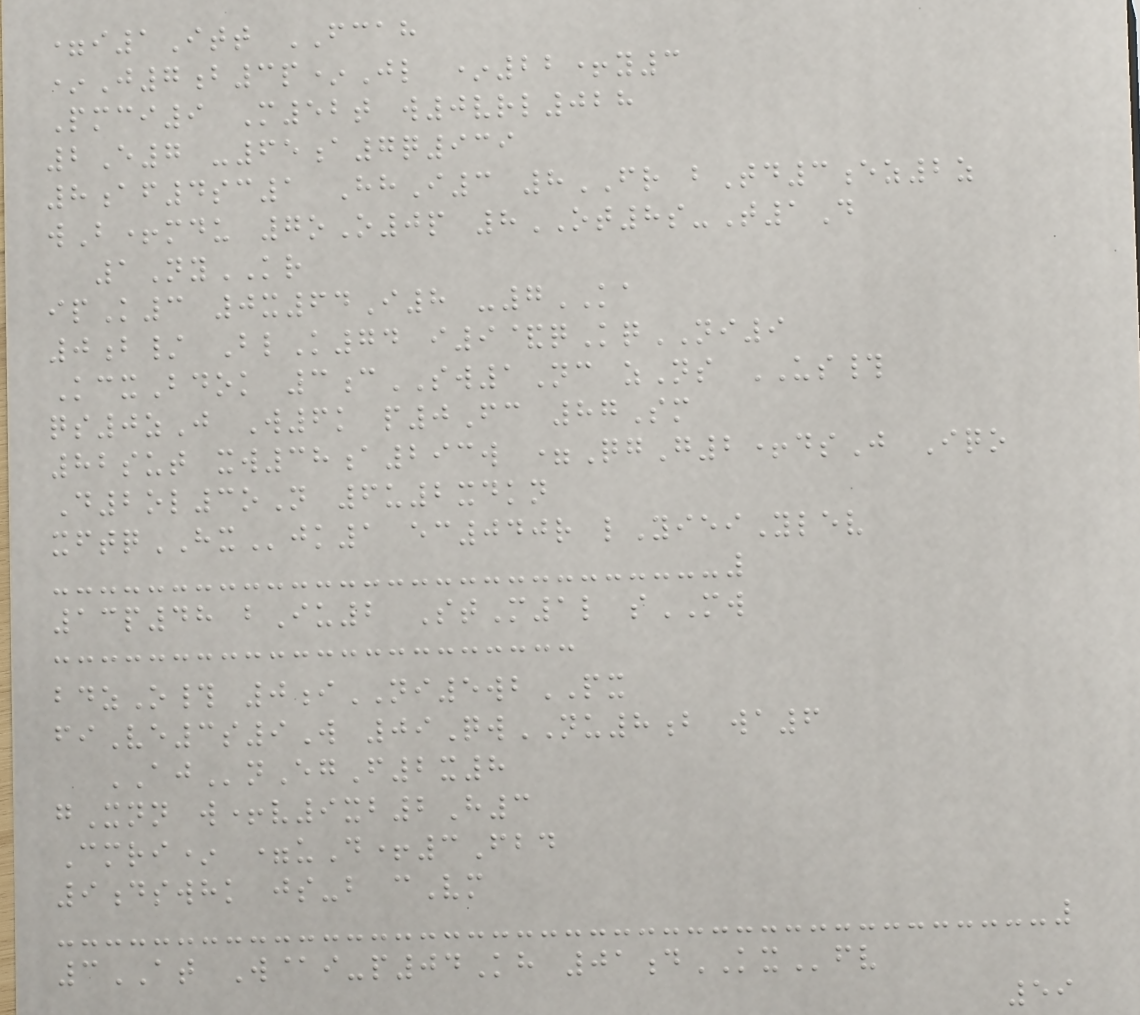=i1Itt FCAH
*J7b3p*Jl *22+y3
Pmci9 M52t w0vrl028
2E7 -65a7q939
8af4sc1 HhI3 8FR bTd3ez2z
wB+mdu 7oO0p 8OT8s-T1D
1NyKR
ipK3 0x64I8 -7KA
0b/ BlK74 i9&qKqNI9
KcxBdok 3cSW1Nc zNs US#
qs0zJ W6k p0Fc 87Sm
82sut xw38a293w =QgG2+dsJ Iqo
D2ol3oN 6u2xdkn
xftqHXjk1 ec040r lYieiYlev
13p48 bIu2 StM1l sMW
bdzO# 0iNI5wbPX
fiVe3s9W 09QwNU8b wa6
AJnEgF2x8
gXnn w+v9xb2H3
Cmri* =uD+3Fbd
9dswhk js-b cVm
3AT W@i-p04Kh 01dKXfv
59
